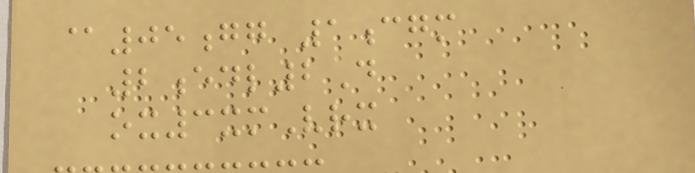@05gg 1cgm
2edl2D
ox3xmVrx
